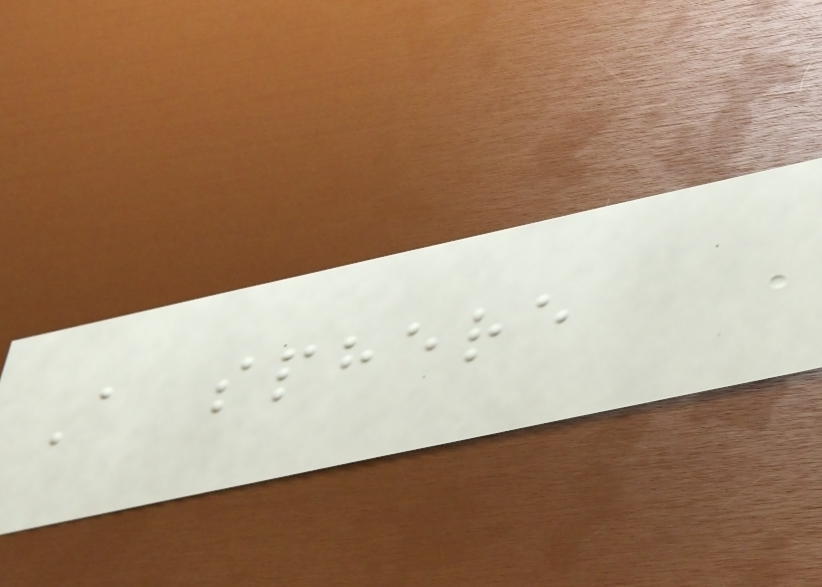A sphere
